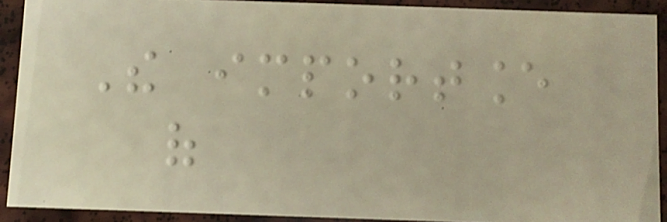The importance
of
